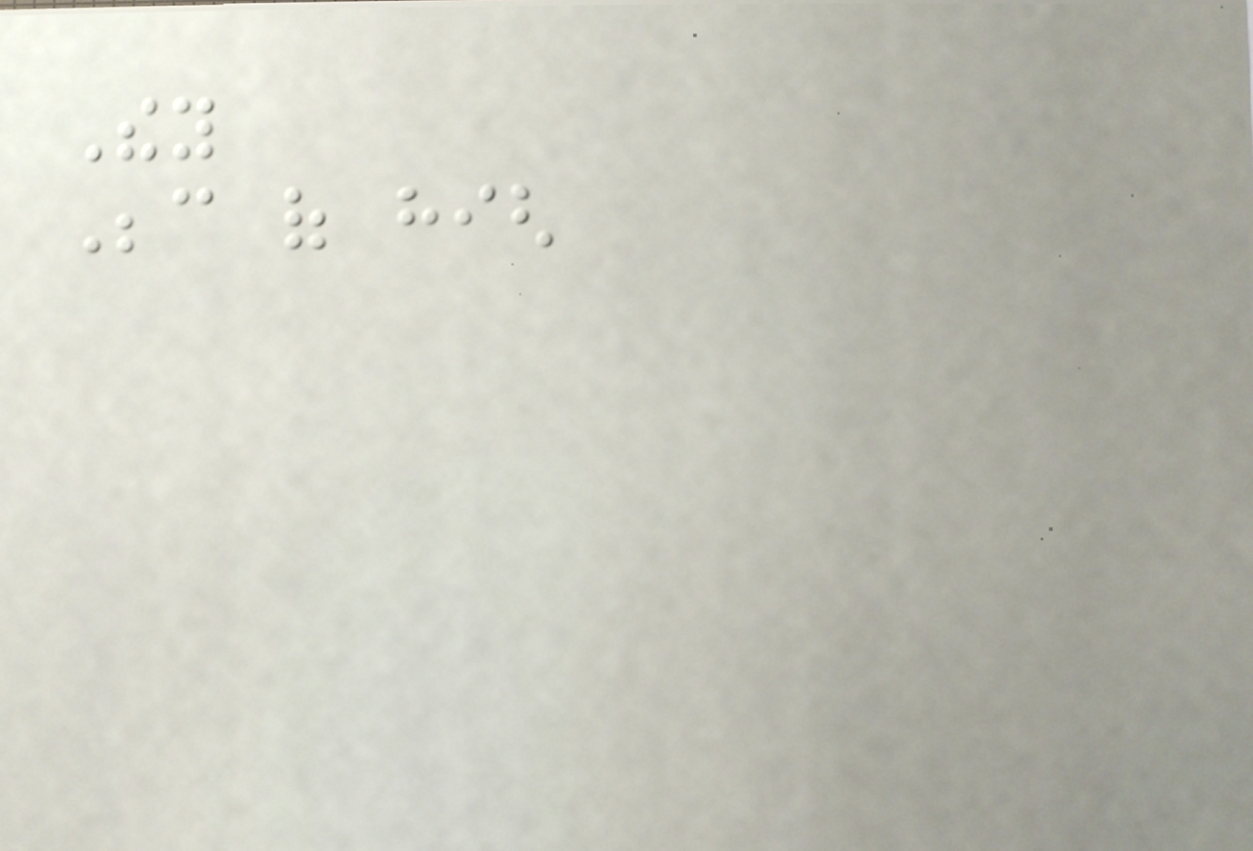They
Because of high
